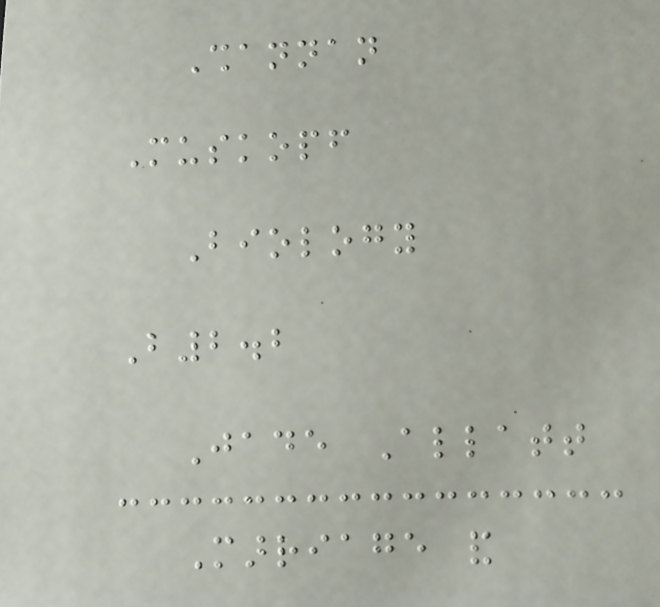Shannan
Muskopf
Biology
B2.2
Jade Allatt
Marriage and
